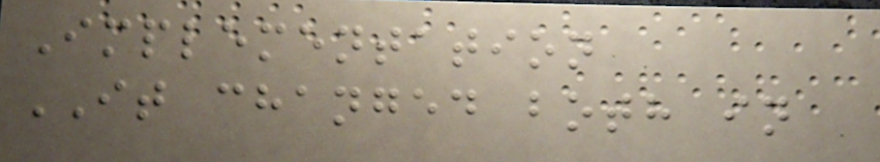Implementation
IT changed both in
